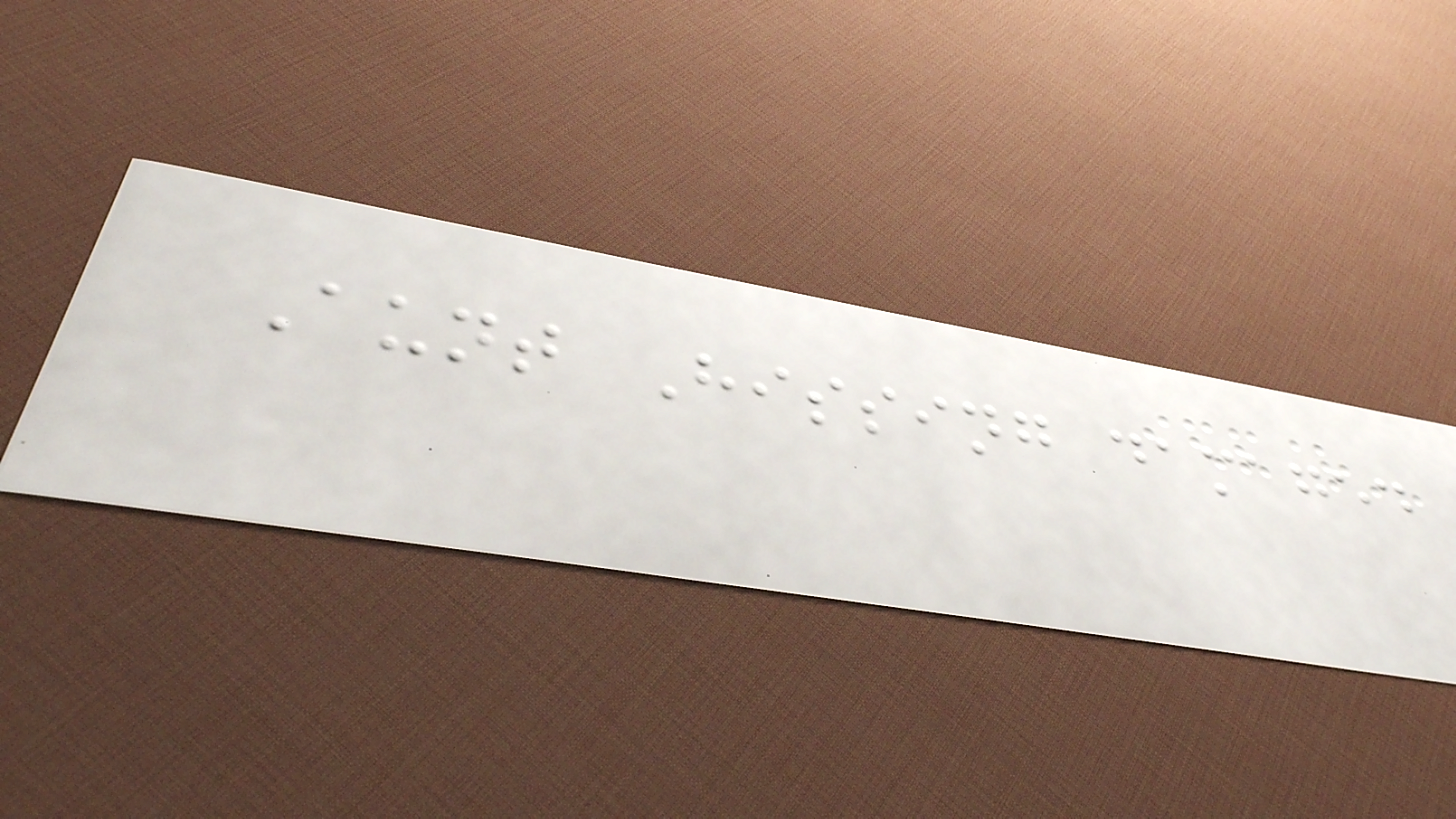Aunt Hissing damaged
